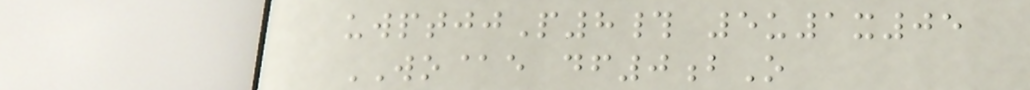uwptjjP8# 5u1x05
WO@e df0bO
